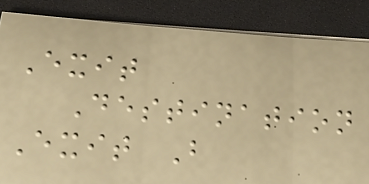Exit
Destination
Exit B
